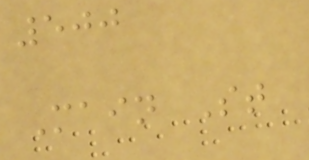500
Main St
